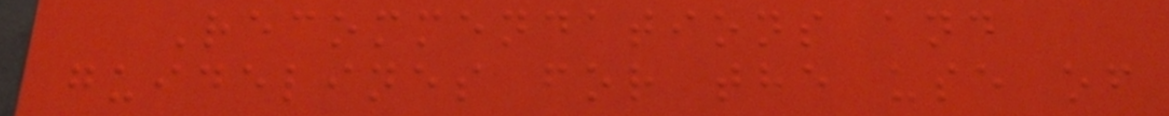Recommendations and
guidelines for the use of
